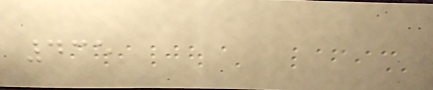435
